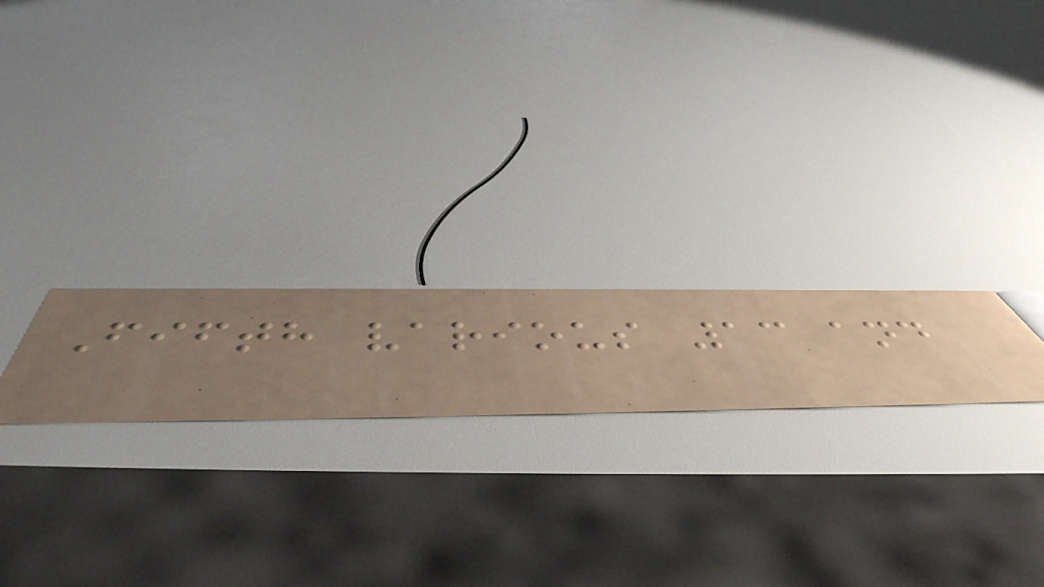Fifth various 13 and
